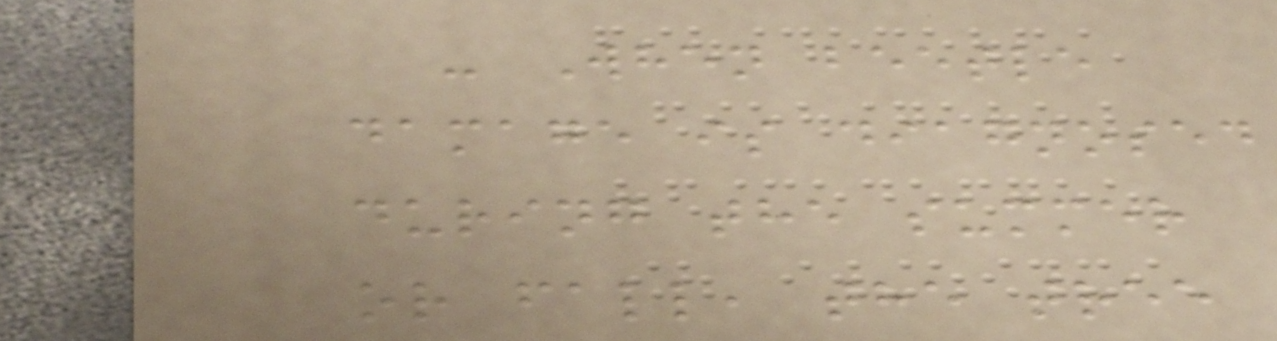- When beetle
damage is diagnosed
during the summer
or fall, the tree
